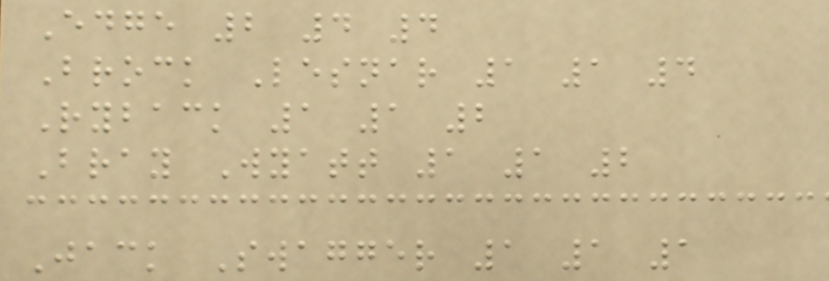Edge 2 4 4
Brock Lesnar 1 1 4
Ryback 1 1 2
Bray Wyatt 1 1 2
Jack Swagger 1 1 1
